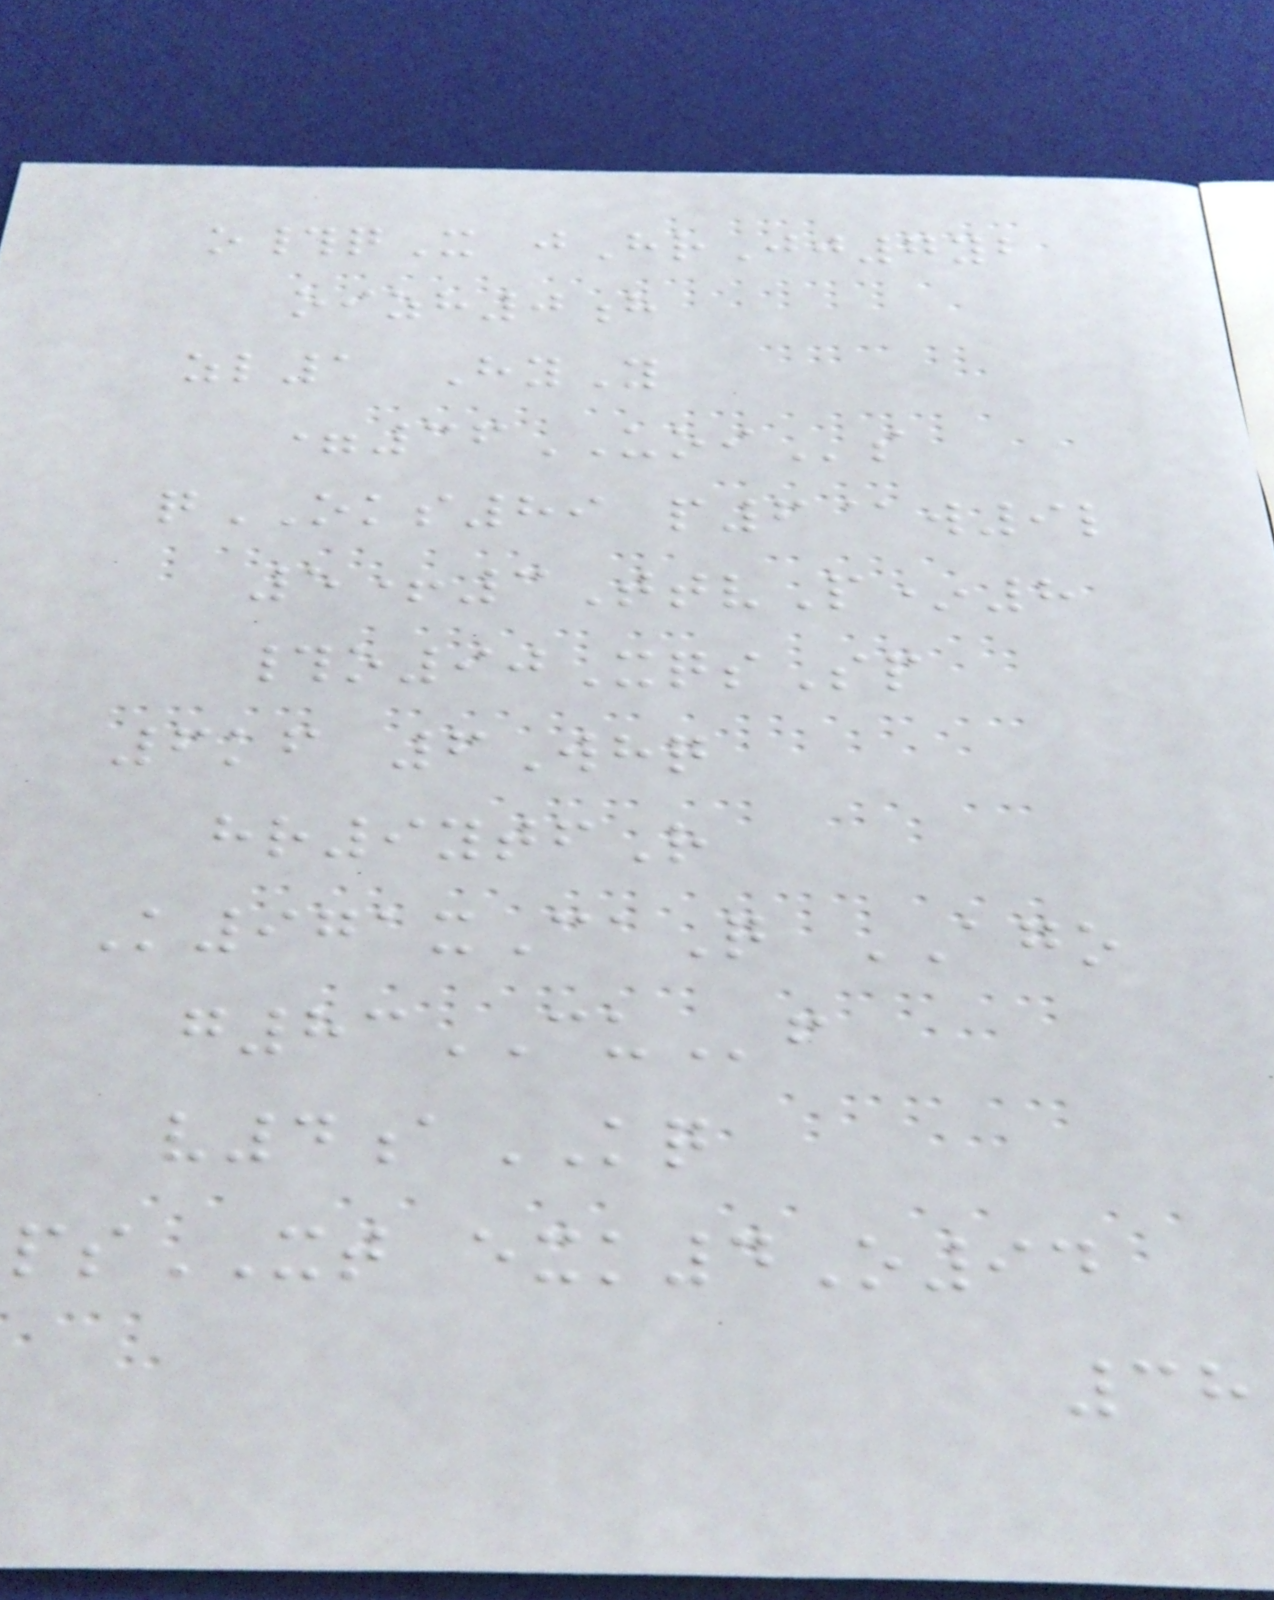o#qX jHrJj7yb
oizh0h
zl1 HyY
=36UOIs
qOKS89 p6@w9l
5+3TtvP*8
#o90XqsSp
6kf 6Whq
hr9ytfR
K971xCaQ AGO
g83CUf
v4aKQ
psXT exk4O94
38
